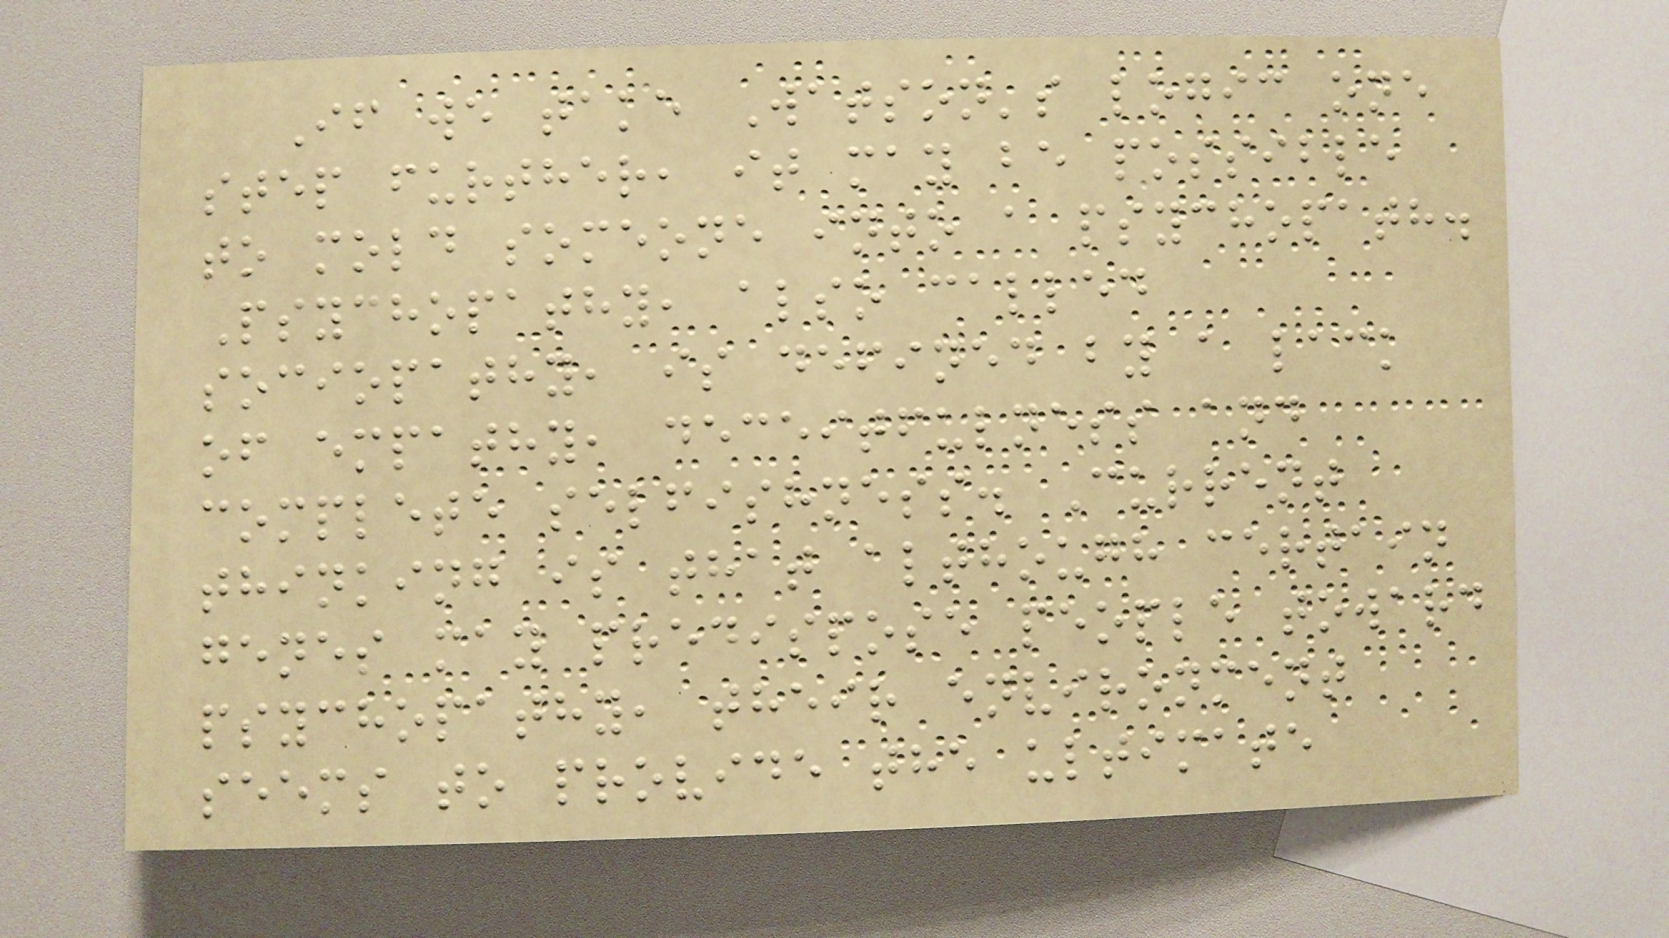If we take Watson's logic one
step further, it may be possible
to mold someone into a psychopath.
Psychopathy, also called
sociopathy, is defined by a lack
of empathy, deceitfulness and
complete selfishness. Current
thinking is that although certain
genes may predispose people toward
psychopathy, their environment
seems to provide the ultimate
